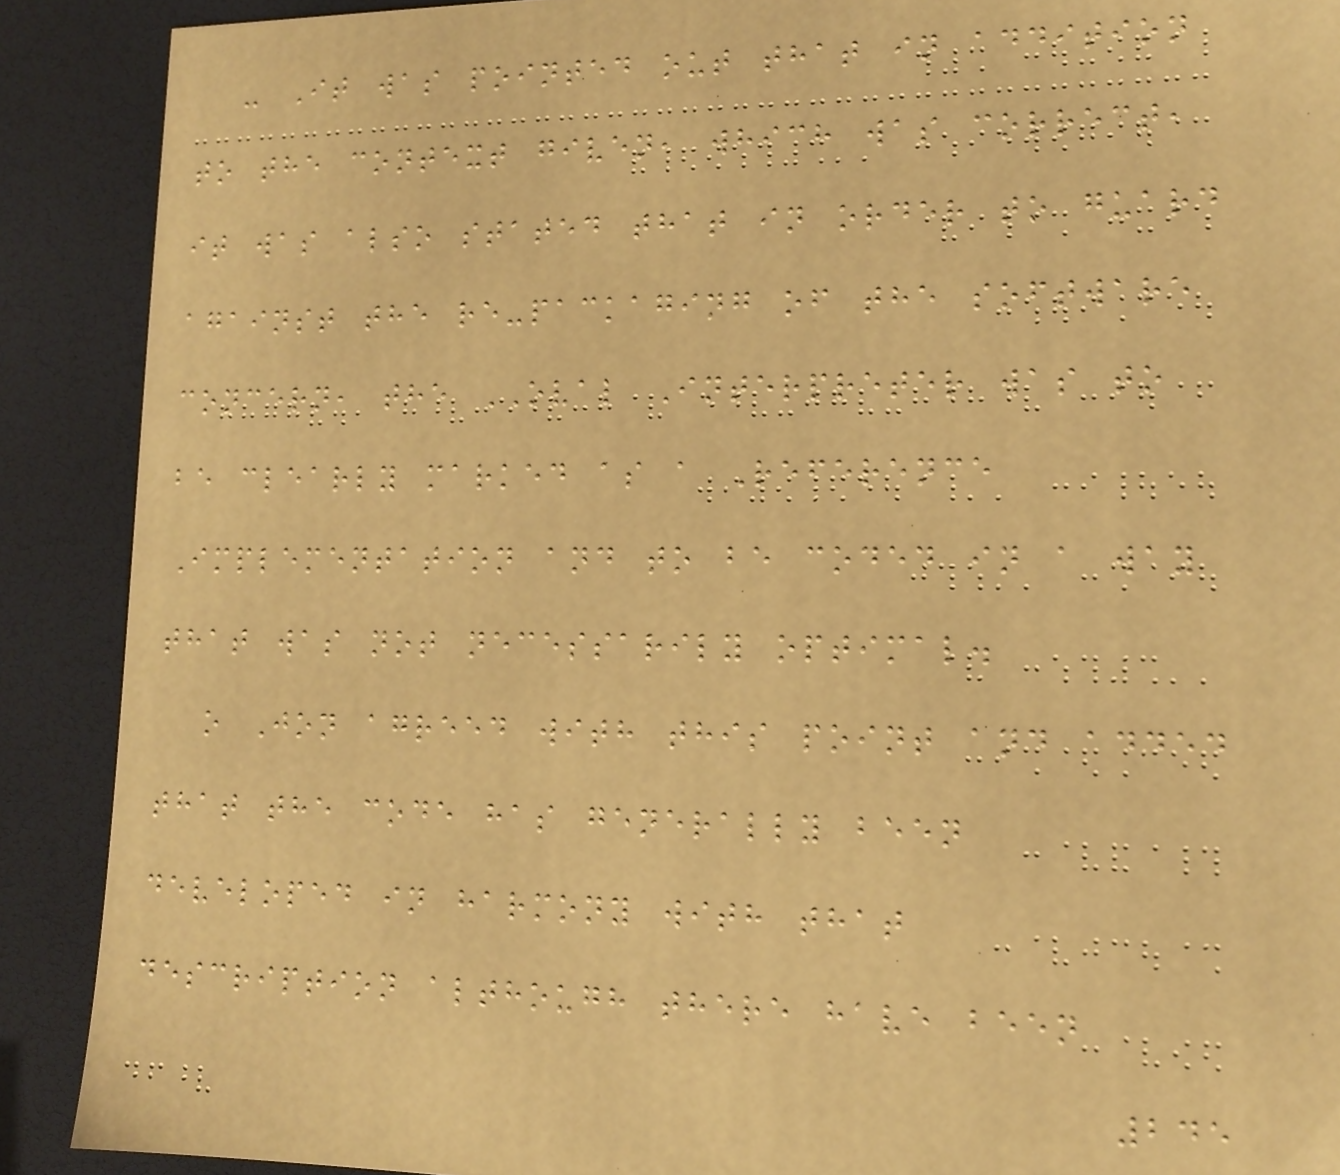- It was pointed out that in addition
to the context given, which was correct,
it was also stated that in order to guard
against the re-packaging of the software
concern, the OVAL Interpreter was to
be clearly marked as a Reference
Implementation and to be coded in a way
that was not necessarily optimal.
o Jon agreed with this point and added
that the code has generally been
developed in harmony with that
description although there have been
245
